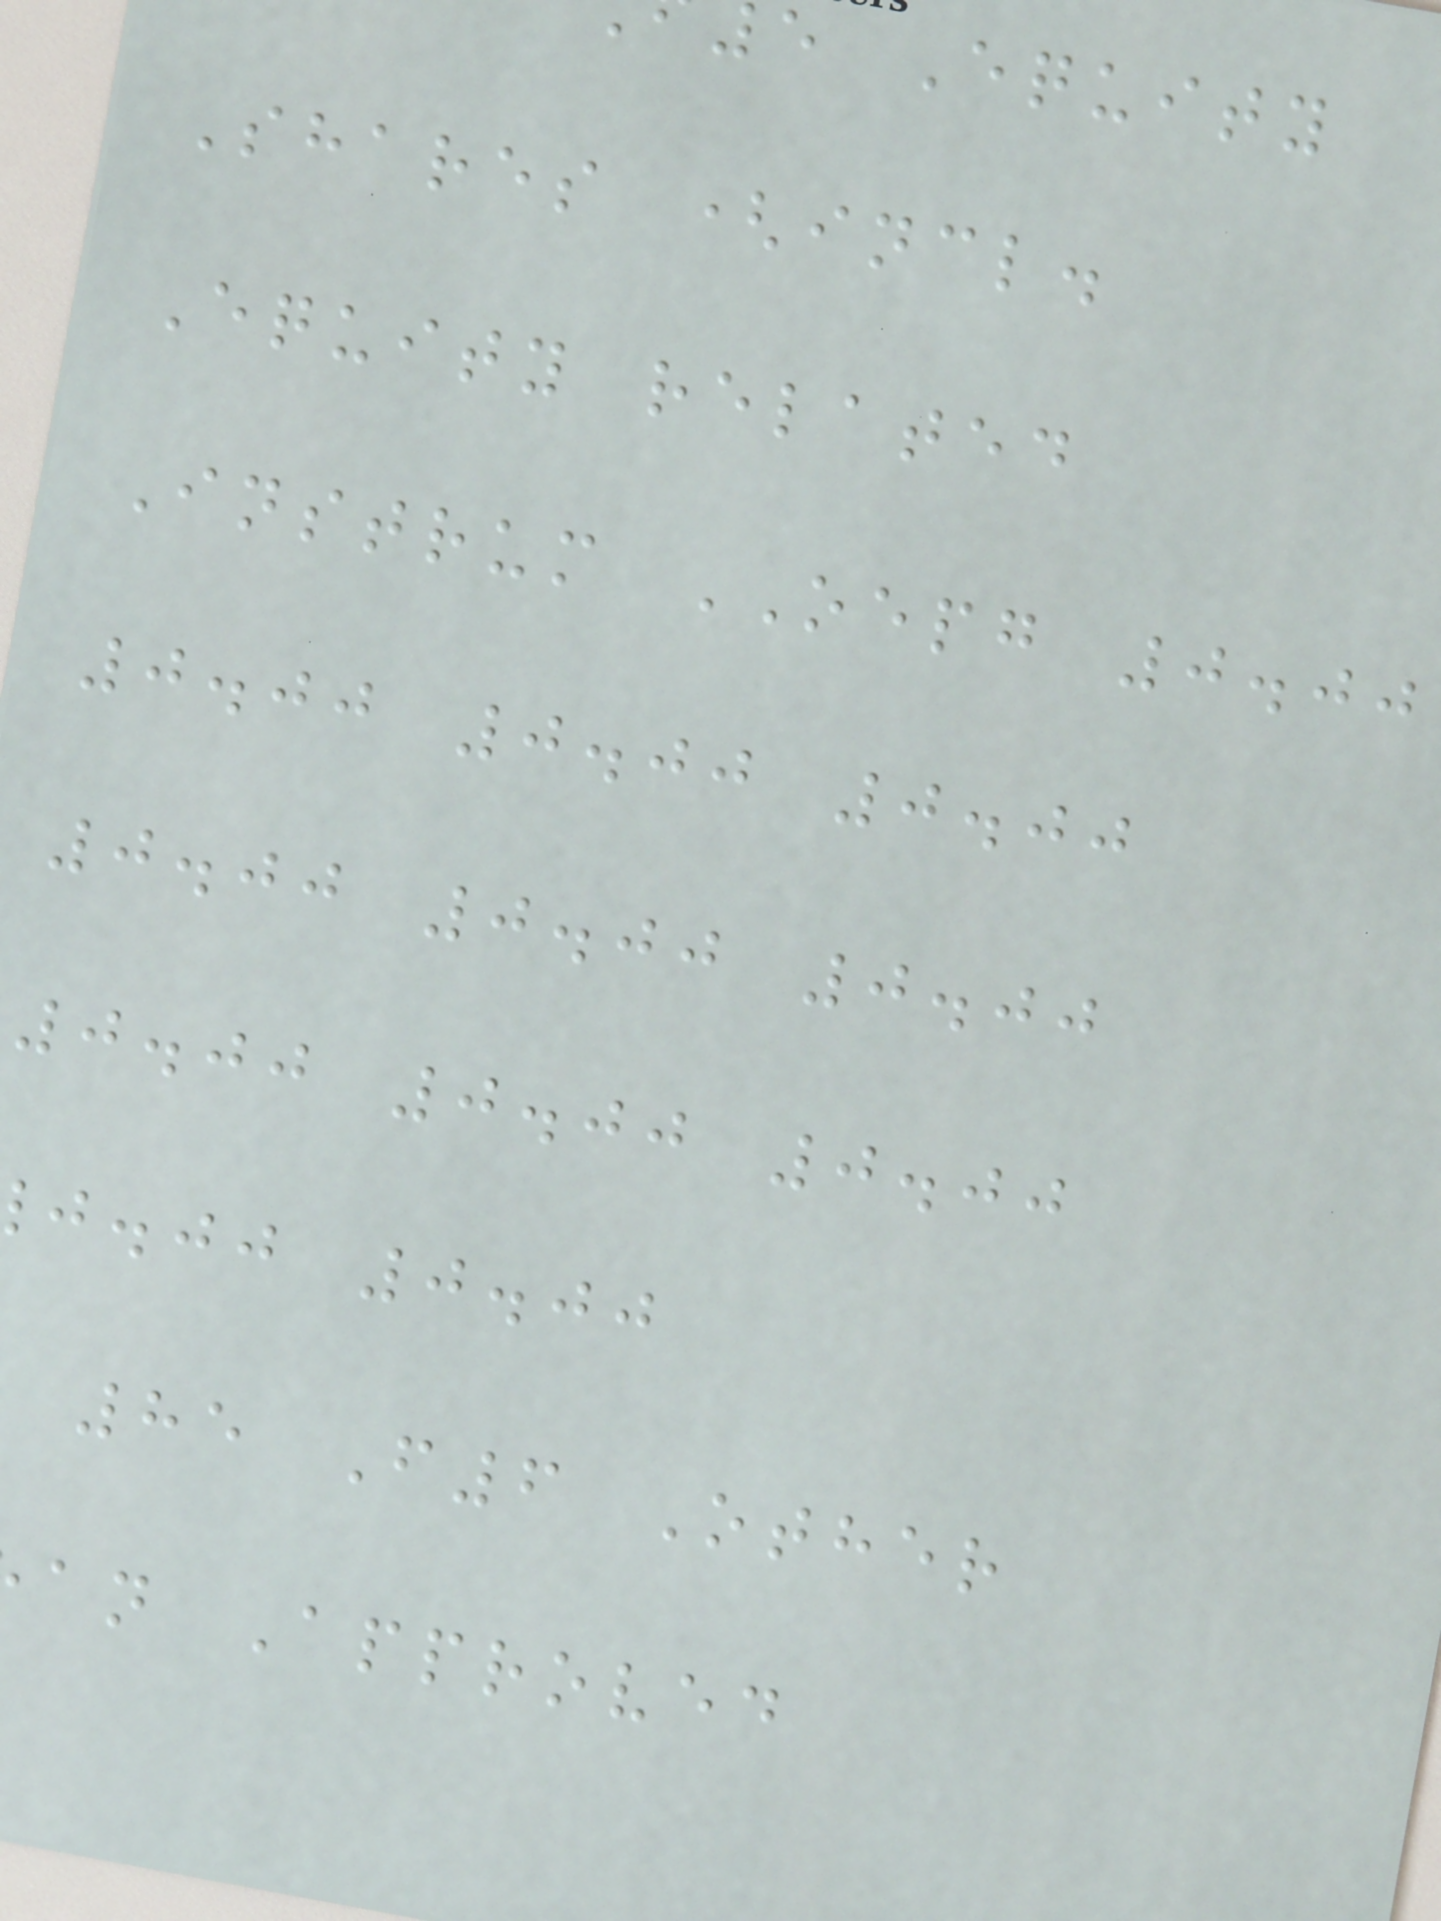e Equity
Shares (incl.
Equity related
Instrum OEPG 0.00
0.00 0.00 0.00
0.00 0.00 0.00
0.00 0.00 0.00
j.jj 0.00
85 F6 Other
an Approved
